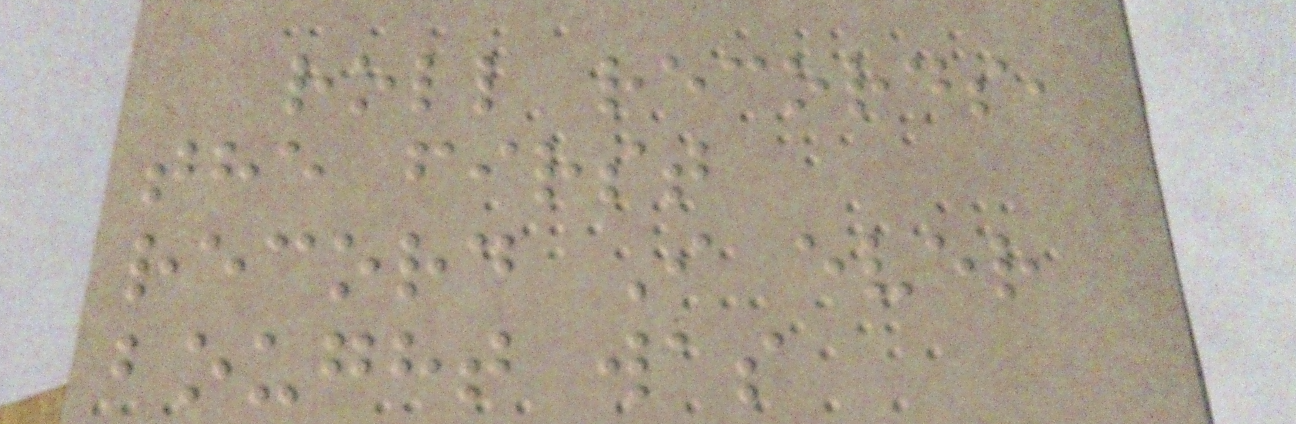roll records,
the first
record I ever
bought was
